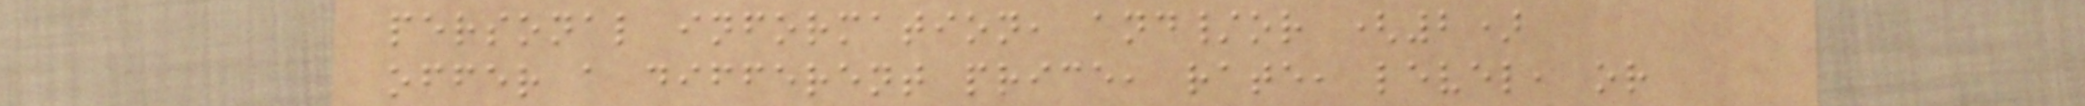personal information, and/or (2)
offer a different price, rate, level, or
